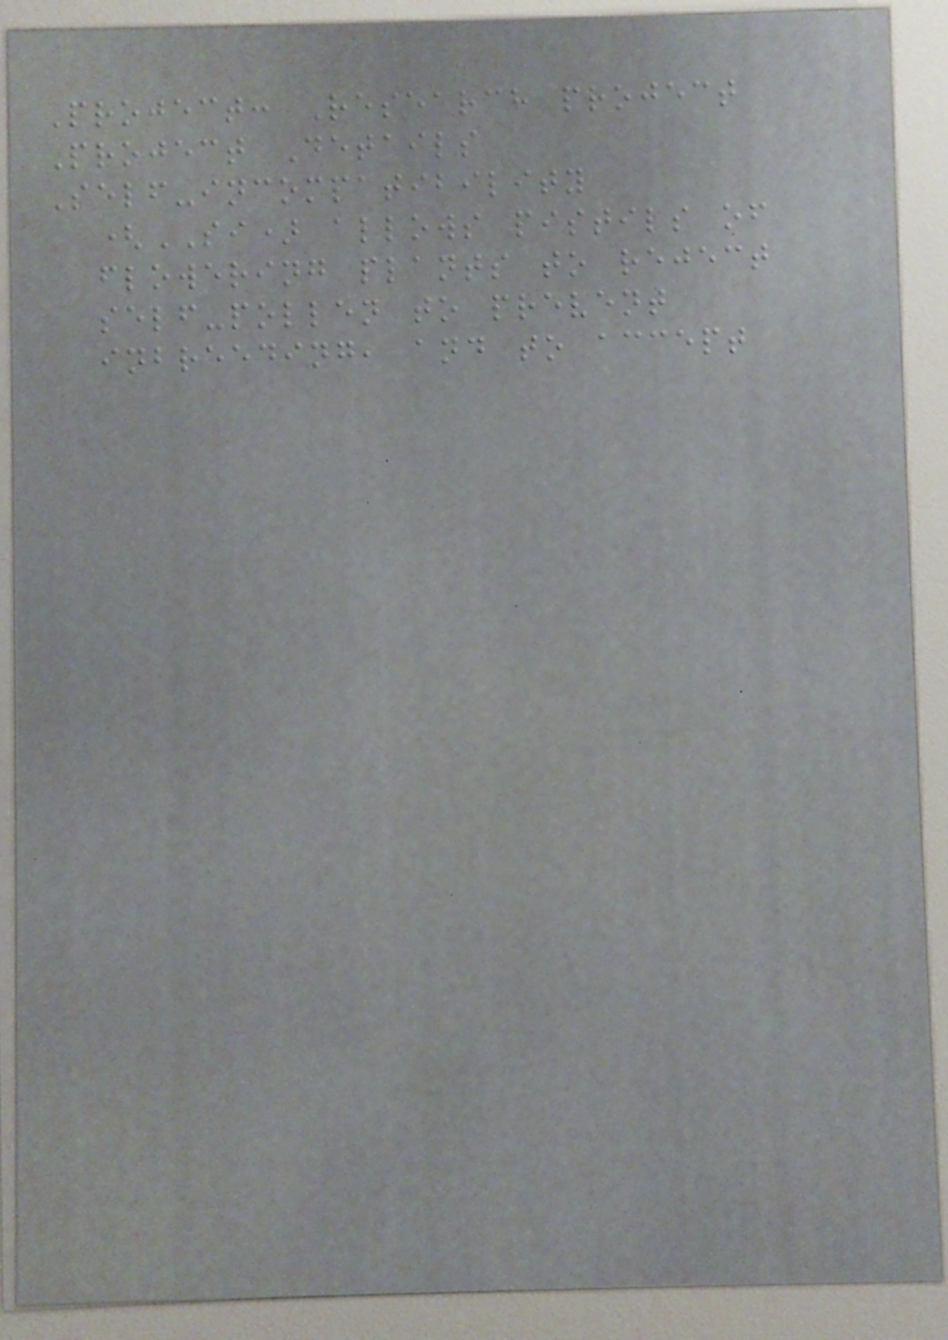Project: Research project
Project Details
Self-incompatibility
(SI) allows pistils of
flowering plants to reject
self-pollen to prevent
inbreeding, and to accept
